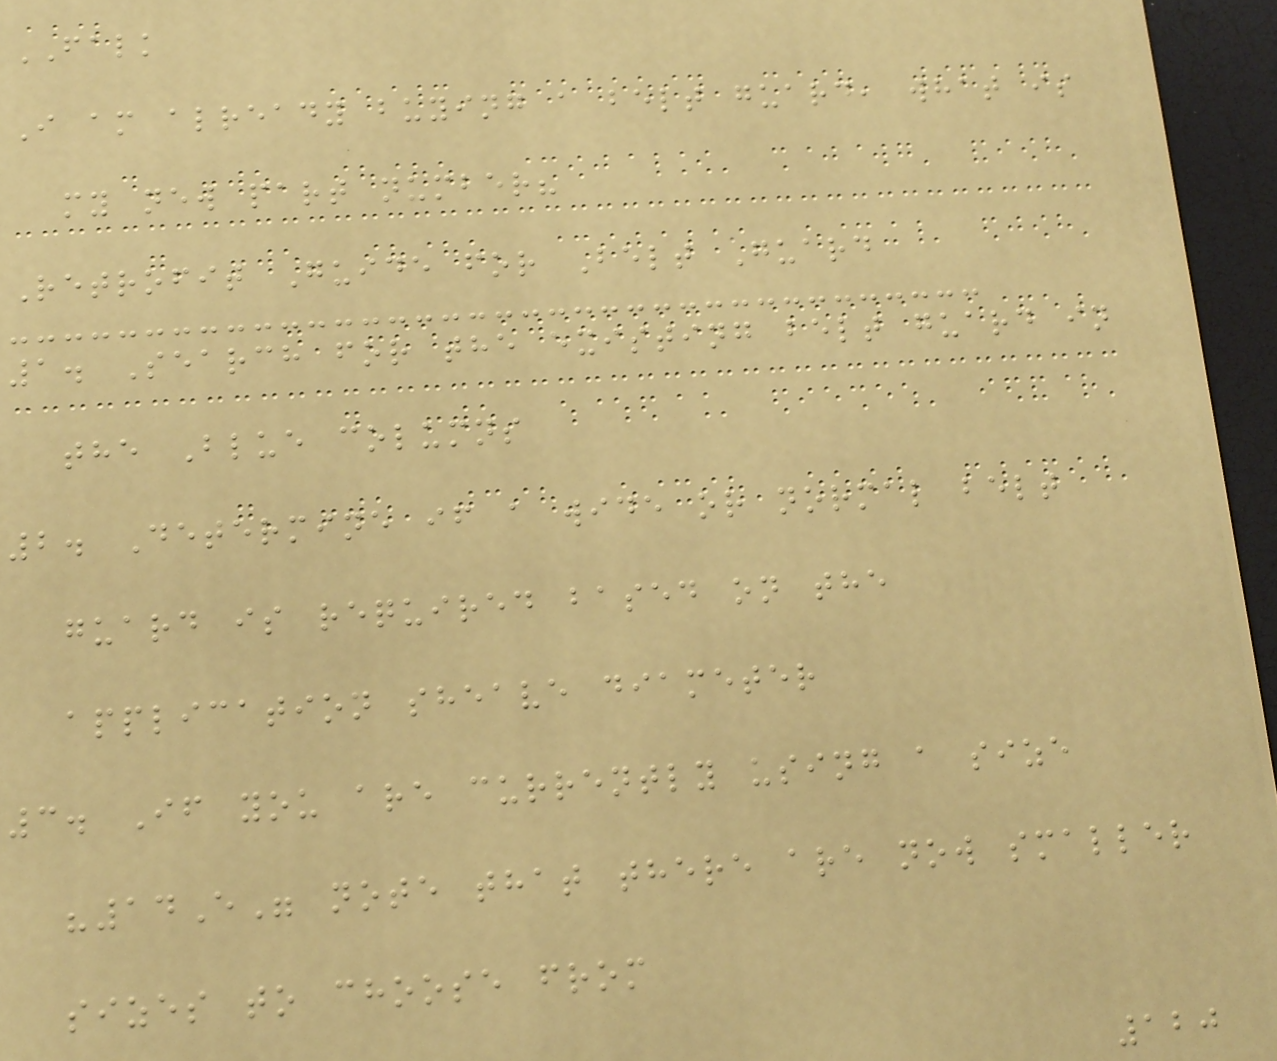FALK
I am already buying a belt guard, what is
my new part number?
Retrofit Guide for Belt Guard
1. Search for the existing belt guard in
the Blue columns
2. Determine if a wide or normal belt
guard is required based on the
application sheave diameter
3. If you are currently using a size
"14E" note that there are now smaller
sizes to choose from
120
